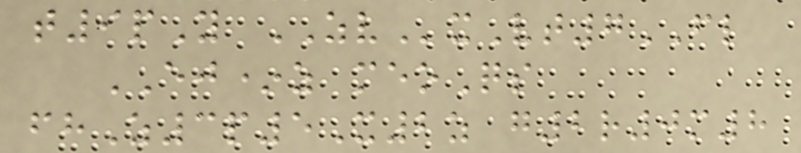t9pY ZVxVt7FL
EJ*z meoQs
fhZ3p5X2z g2r0m8
